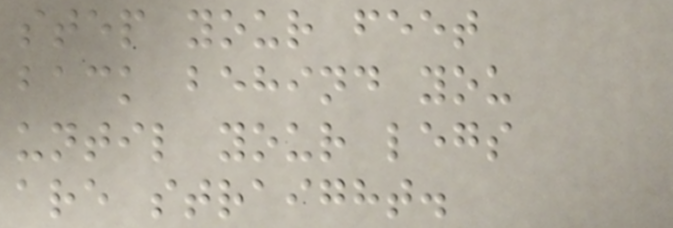step your feet
back behind you
until your legs
are straight.
